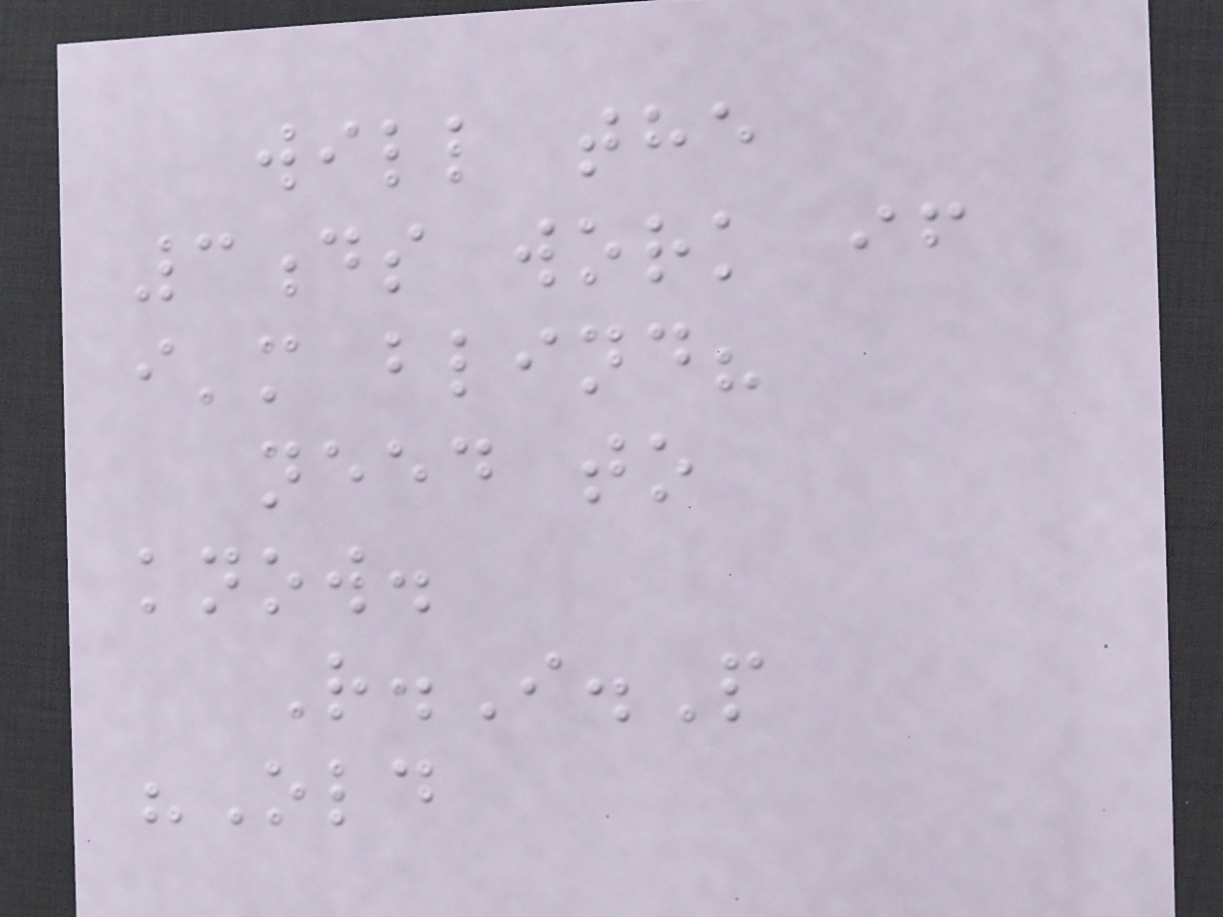will the
3ds work if
i'm blind?
need to
know.
R.I.P
"Old
